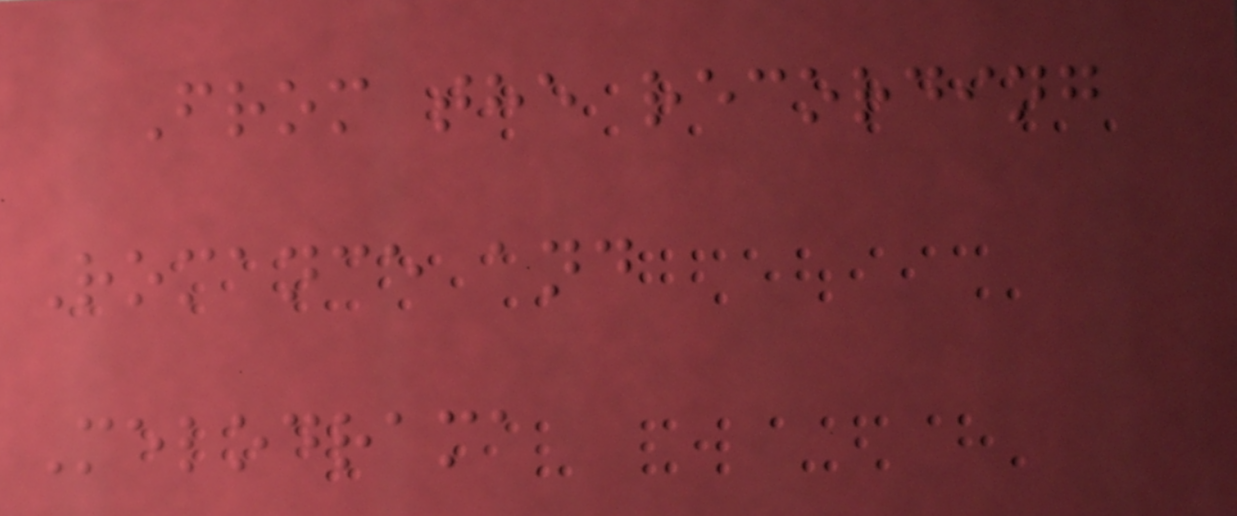From the recording
Romance and
Melodrama
